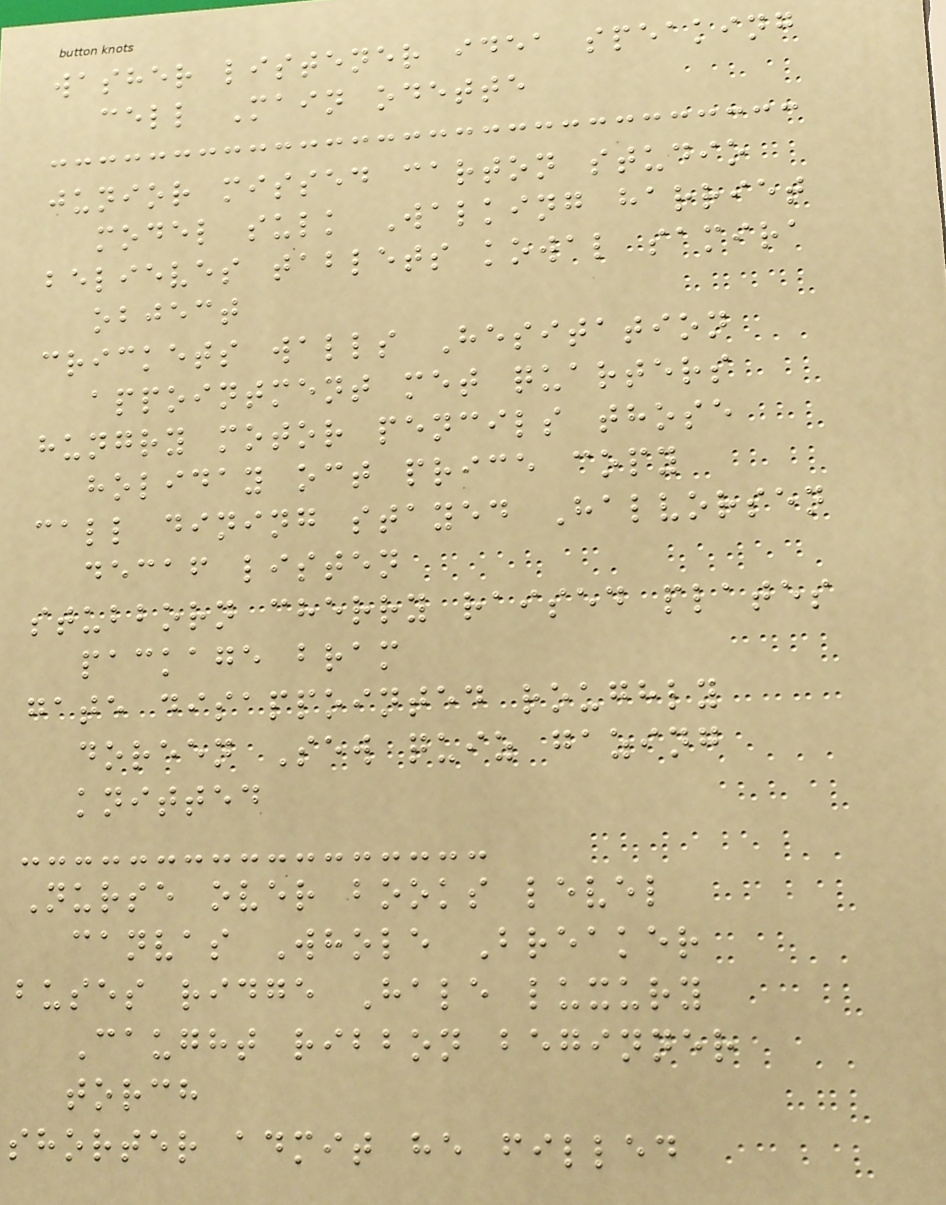washer listener idea speaking
cell Main odette
junior missed carton studio
model sulk Walking harriet
believes tablets kowal samira
object
crickets walls Hesitation
appointment met quarters
hungry motor pencils those
holiday oct price copy
call dining stayed Halvorsen
decaf listen
stubborn cherry raised plates
package bram
gate disappointed roughly
doreen Sew quiz gazing
knitted
Nurse over books level
canvas Whole Breaker
buses ridge Hale luxury
Caught ribbon beginner
torch
shorter admit he filled
